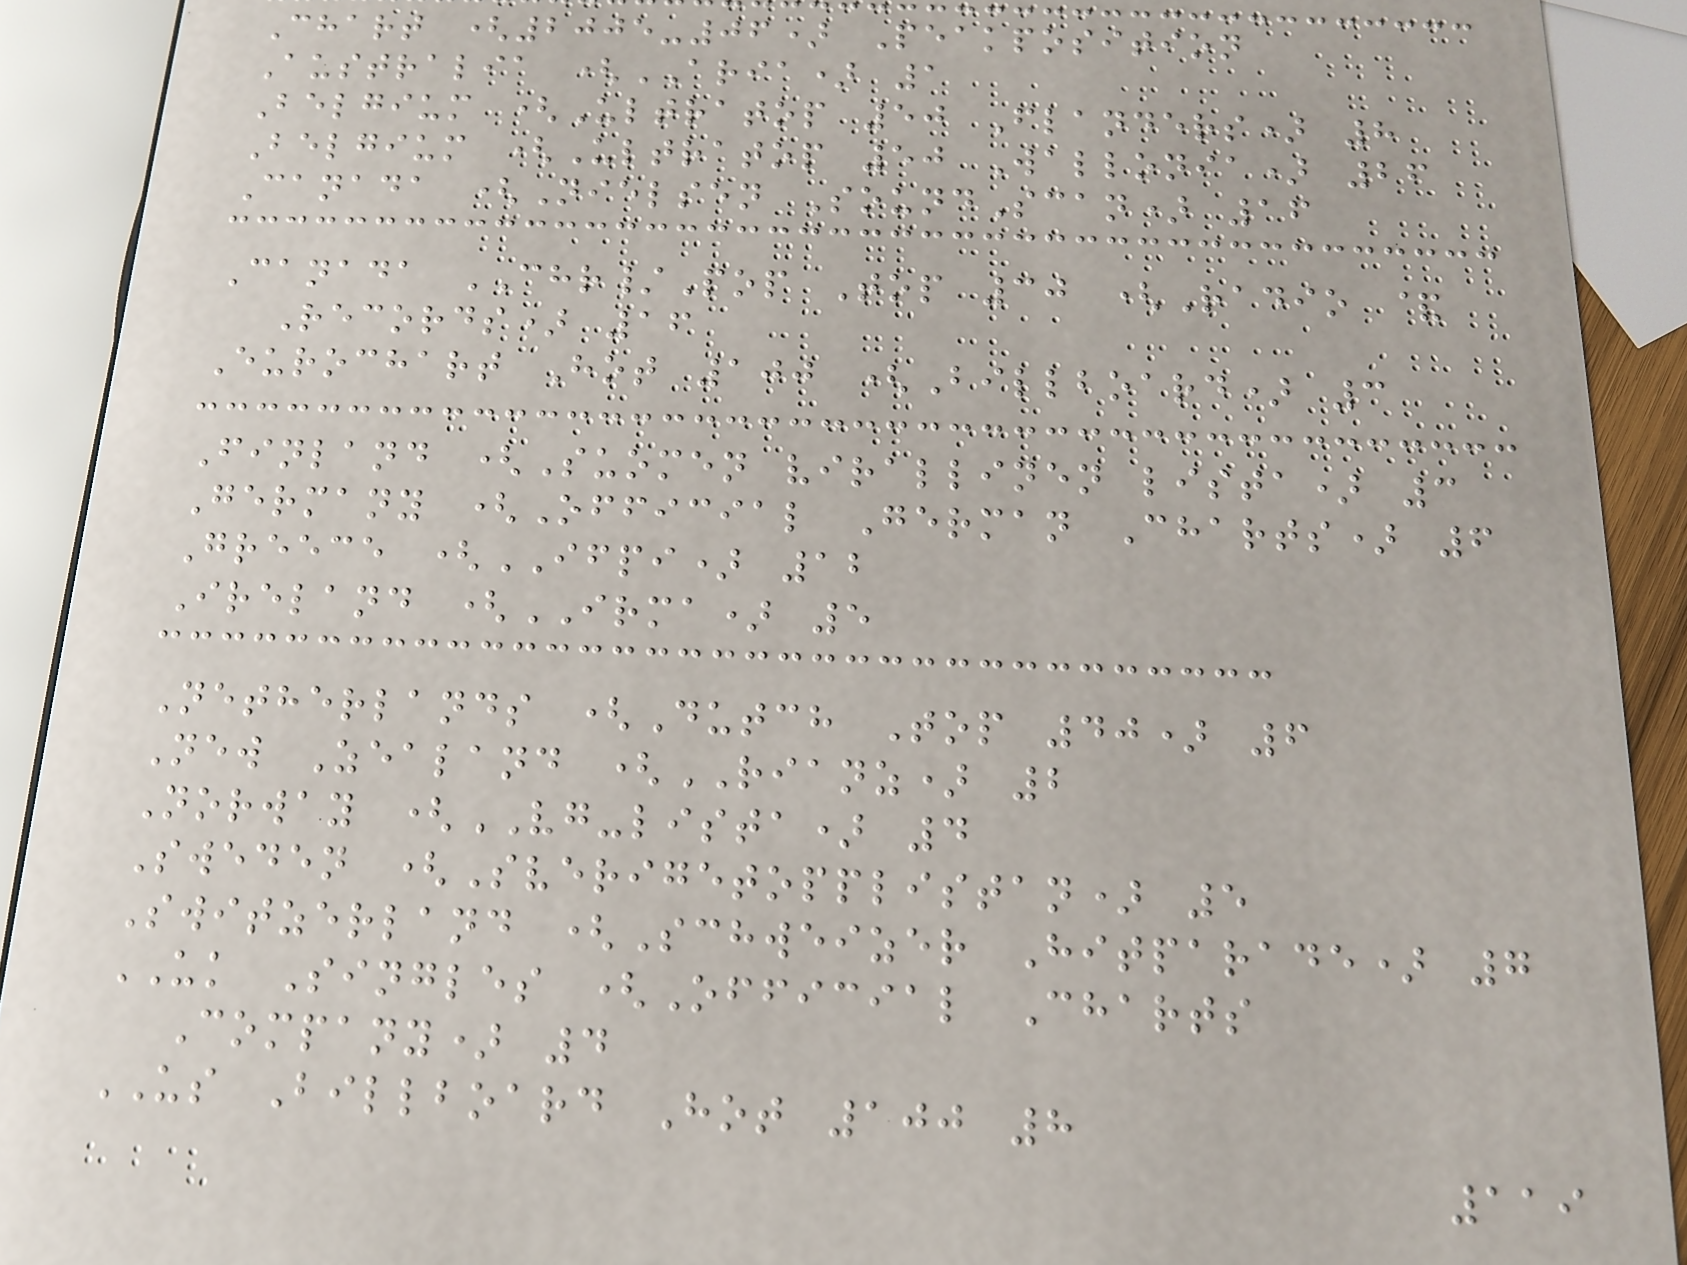Chart (2005-06) Peakposition
Australia (ARIA) 1
Belgium (Ultratop 50 Flanders) 8
Belgium (Ultratop 50 Wallonia) 26
Canada (Nielsen SoundScan) 16
Canada CHR/Pop Top 30 (Radio &
Records) 16
Eurochart Hot 100 (Billboard) 3
Finland (Suomen virallinen lista) 3
Germany (Official German Charts) 6
Greece (IFPI) 12
Ireland (IRMA) 5
Netherlands (Dutch Top 40) 6
New Zealand (RIANZ) 2
Norway (VG-lista) 4
Sweden (Sverigetopplistan) 5
Switzerland (Schweizer Hitparade) 7
UK Singles (Official Charts
Company) 4
US Billboard Hot 100 8
119
